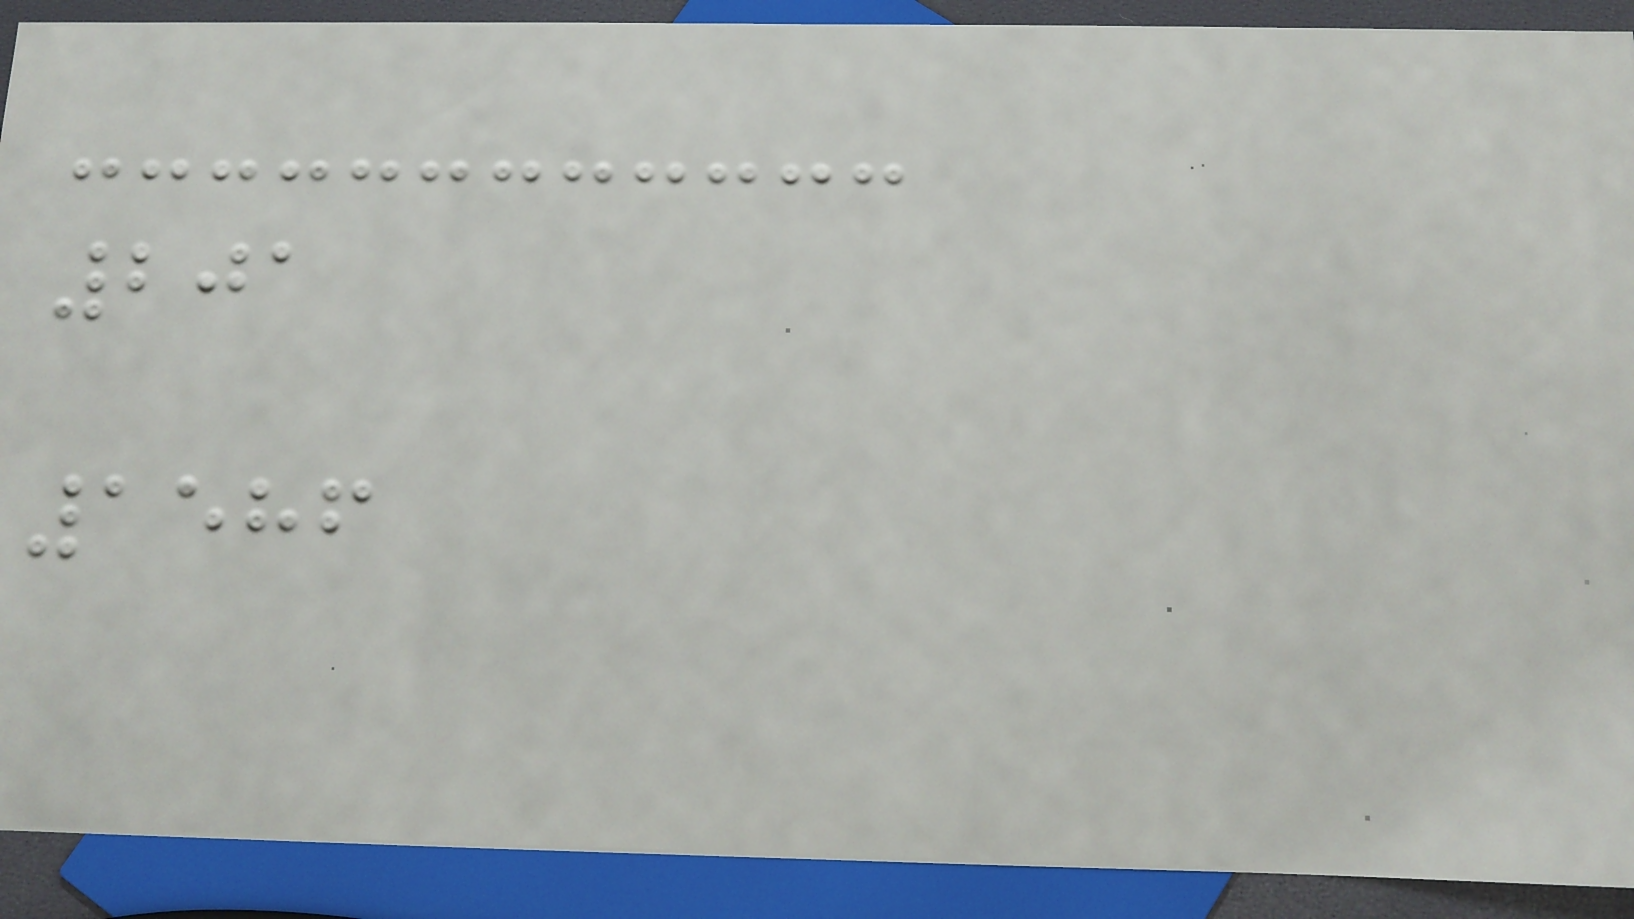201
1586
